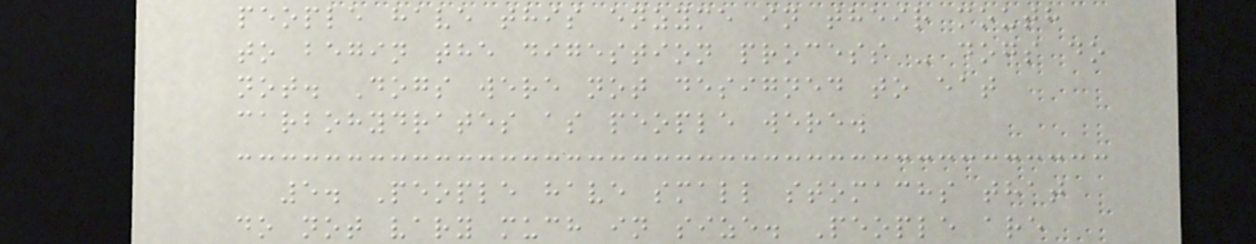people have this enzyme in their mouth
to begin the digestion process - dogs do
not. Dogs were not designed to eat
carbohydrates as people were.
5. People have small stomachs that
do not vary much in size. People are
